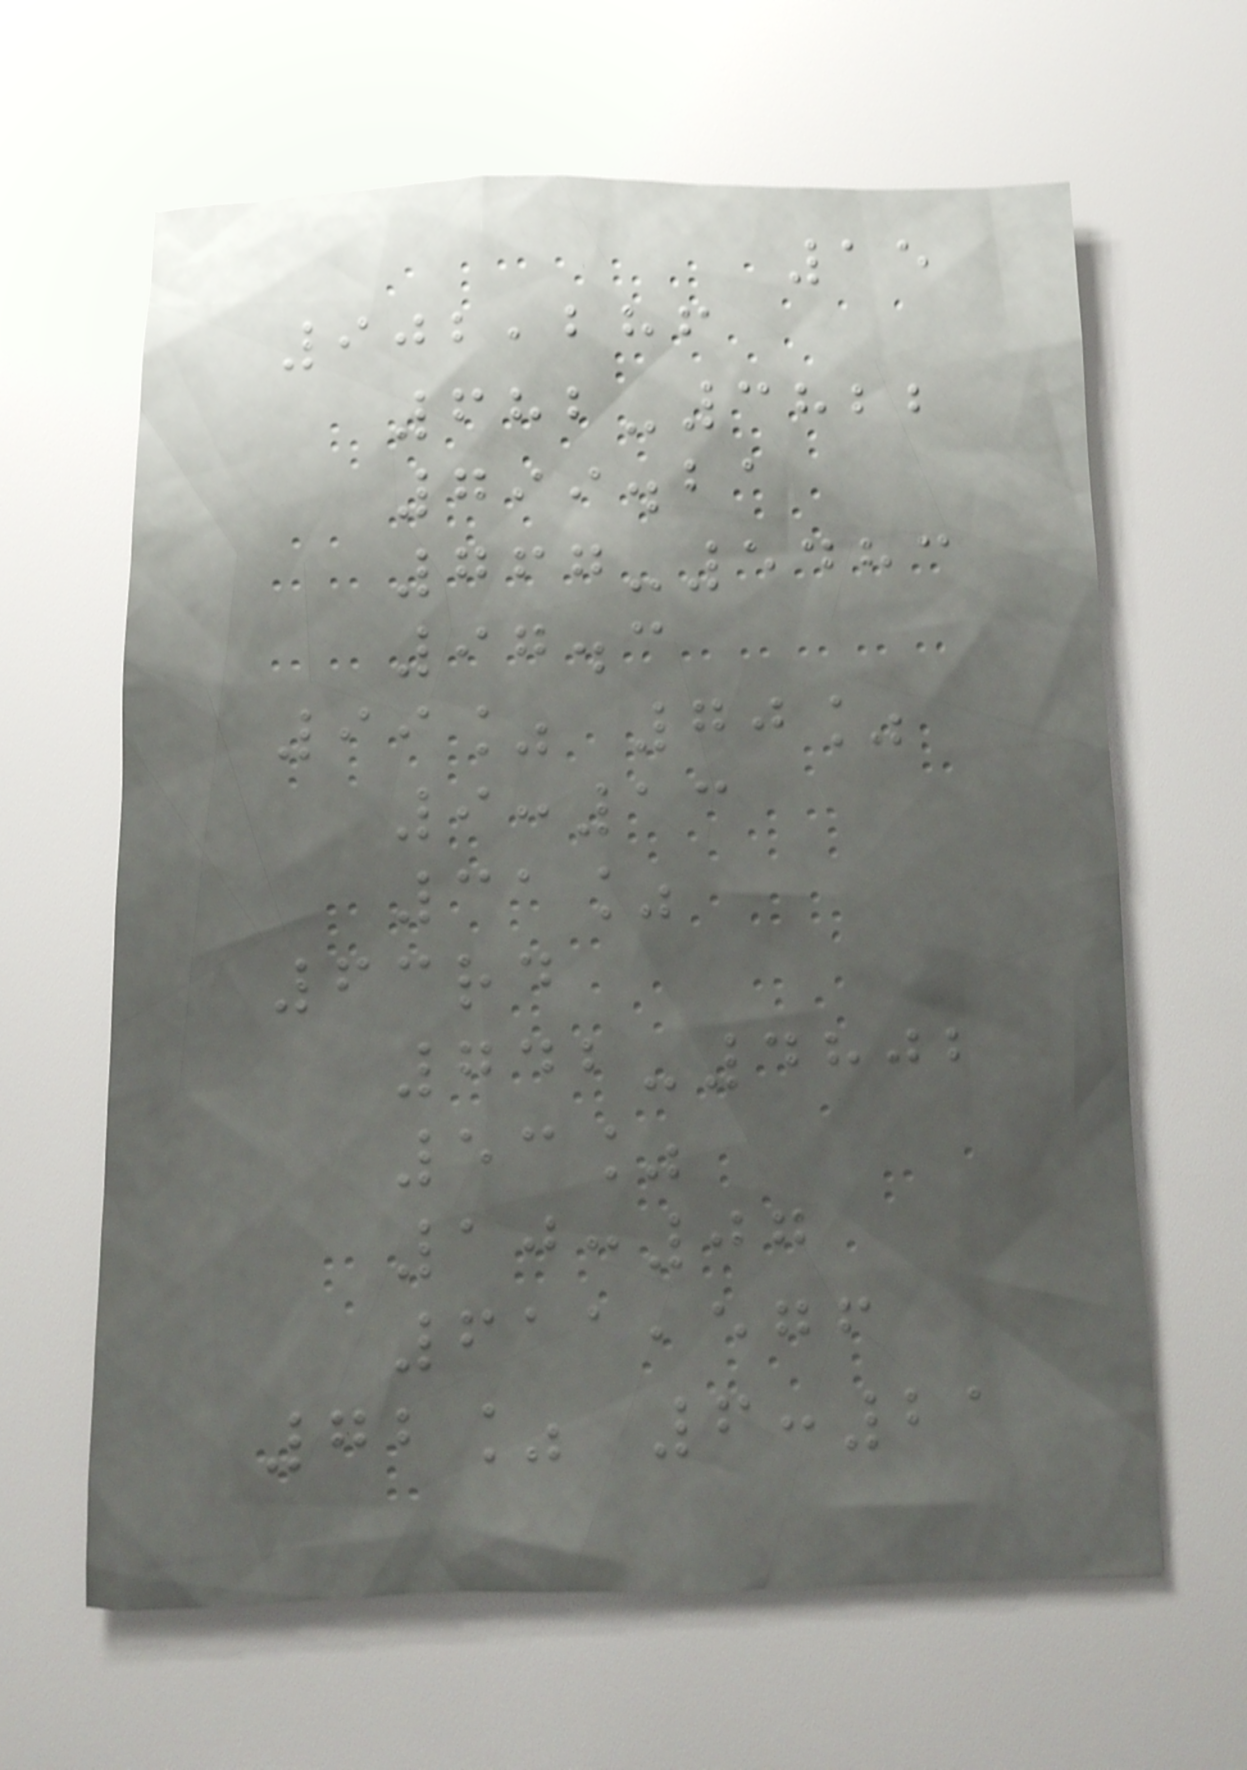15
902,286
682-3822
799.21
767-5483
97.3
99% 70%
9:13
31%
63rd
742-4802
53%
10:07
611,576
72% 6:21
